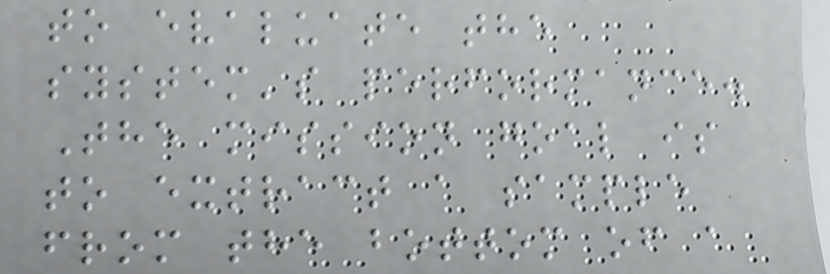to evaluate the
system's performance.
The mission goal is
to extract a sample
from the bottom of a
